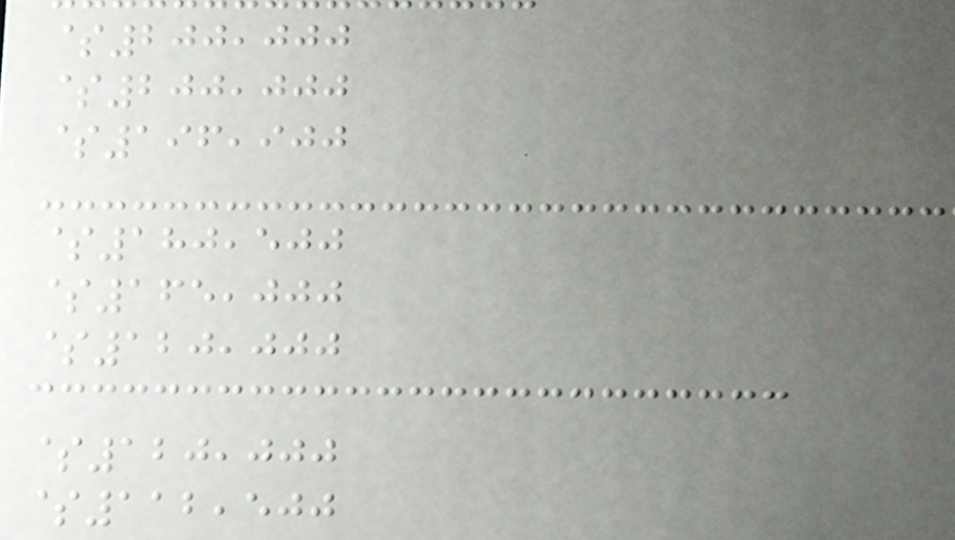$200,000
$200,000
$196,900
$180,500
$165,000
$120,000
$120,000
$112,500
